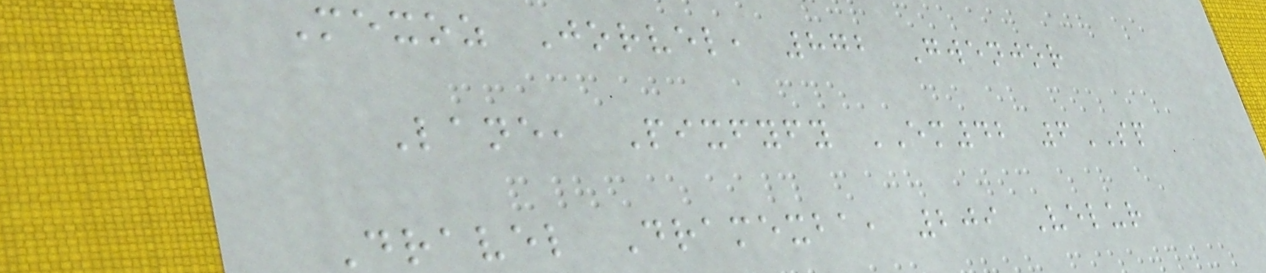Mexoz Jorvel, 872 Gwenjor
Lane, Pixfyfy EM42 6SP
Dravel Dramexba, 209 Velur
